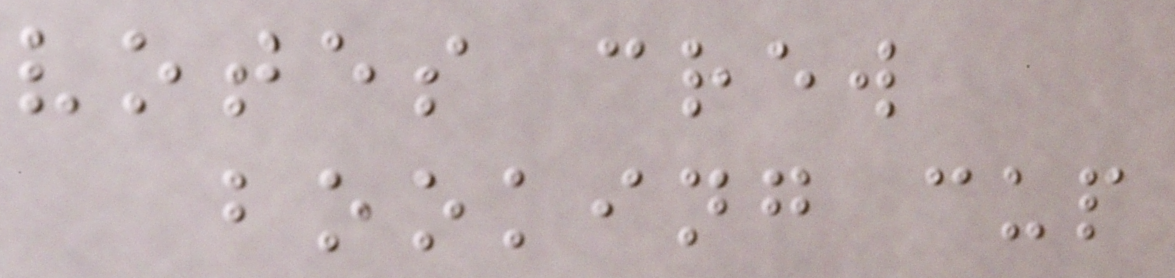votes crew
booking cup
